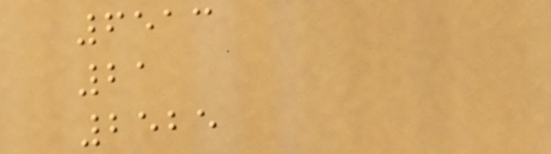6513
21
2525
